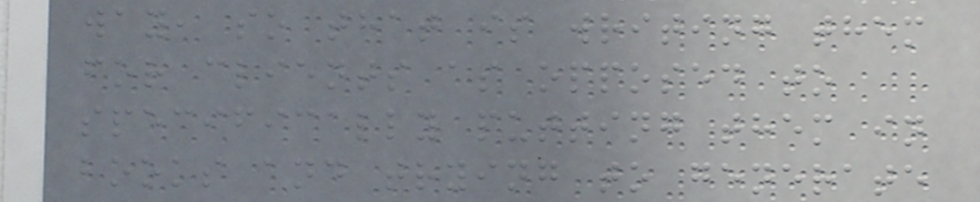way, so that is writing them
for clients as opposed to
specifically putting them in
books and trying to generate
